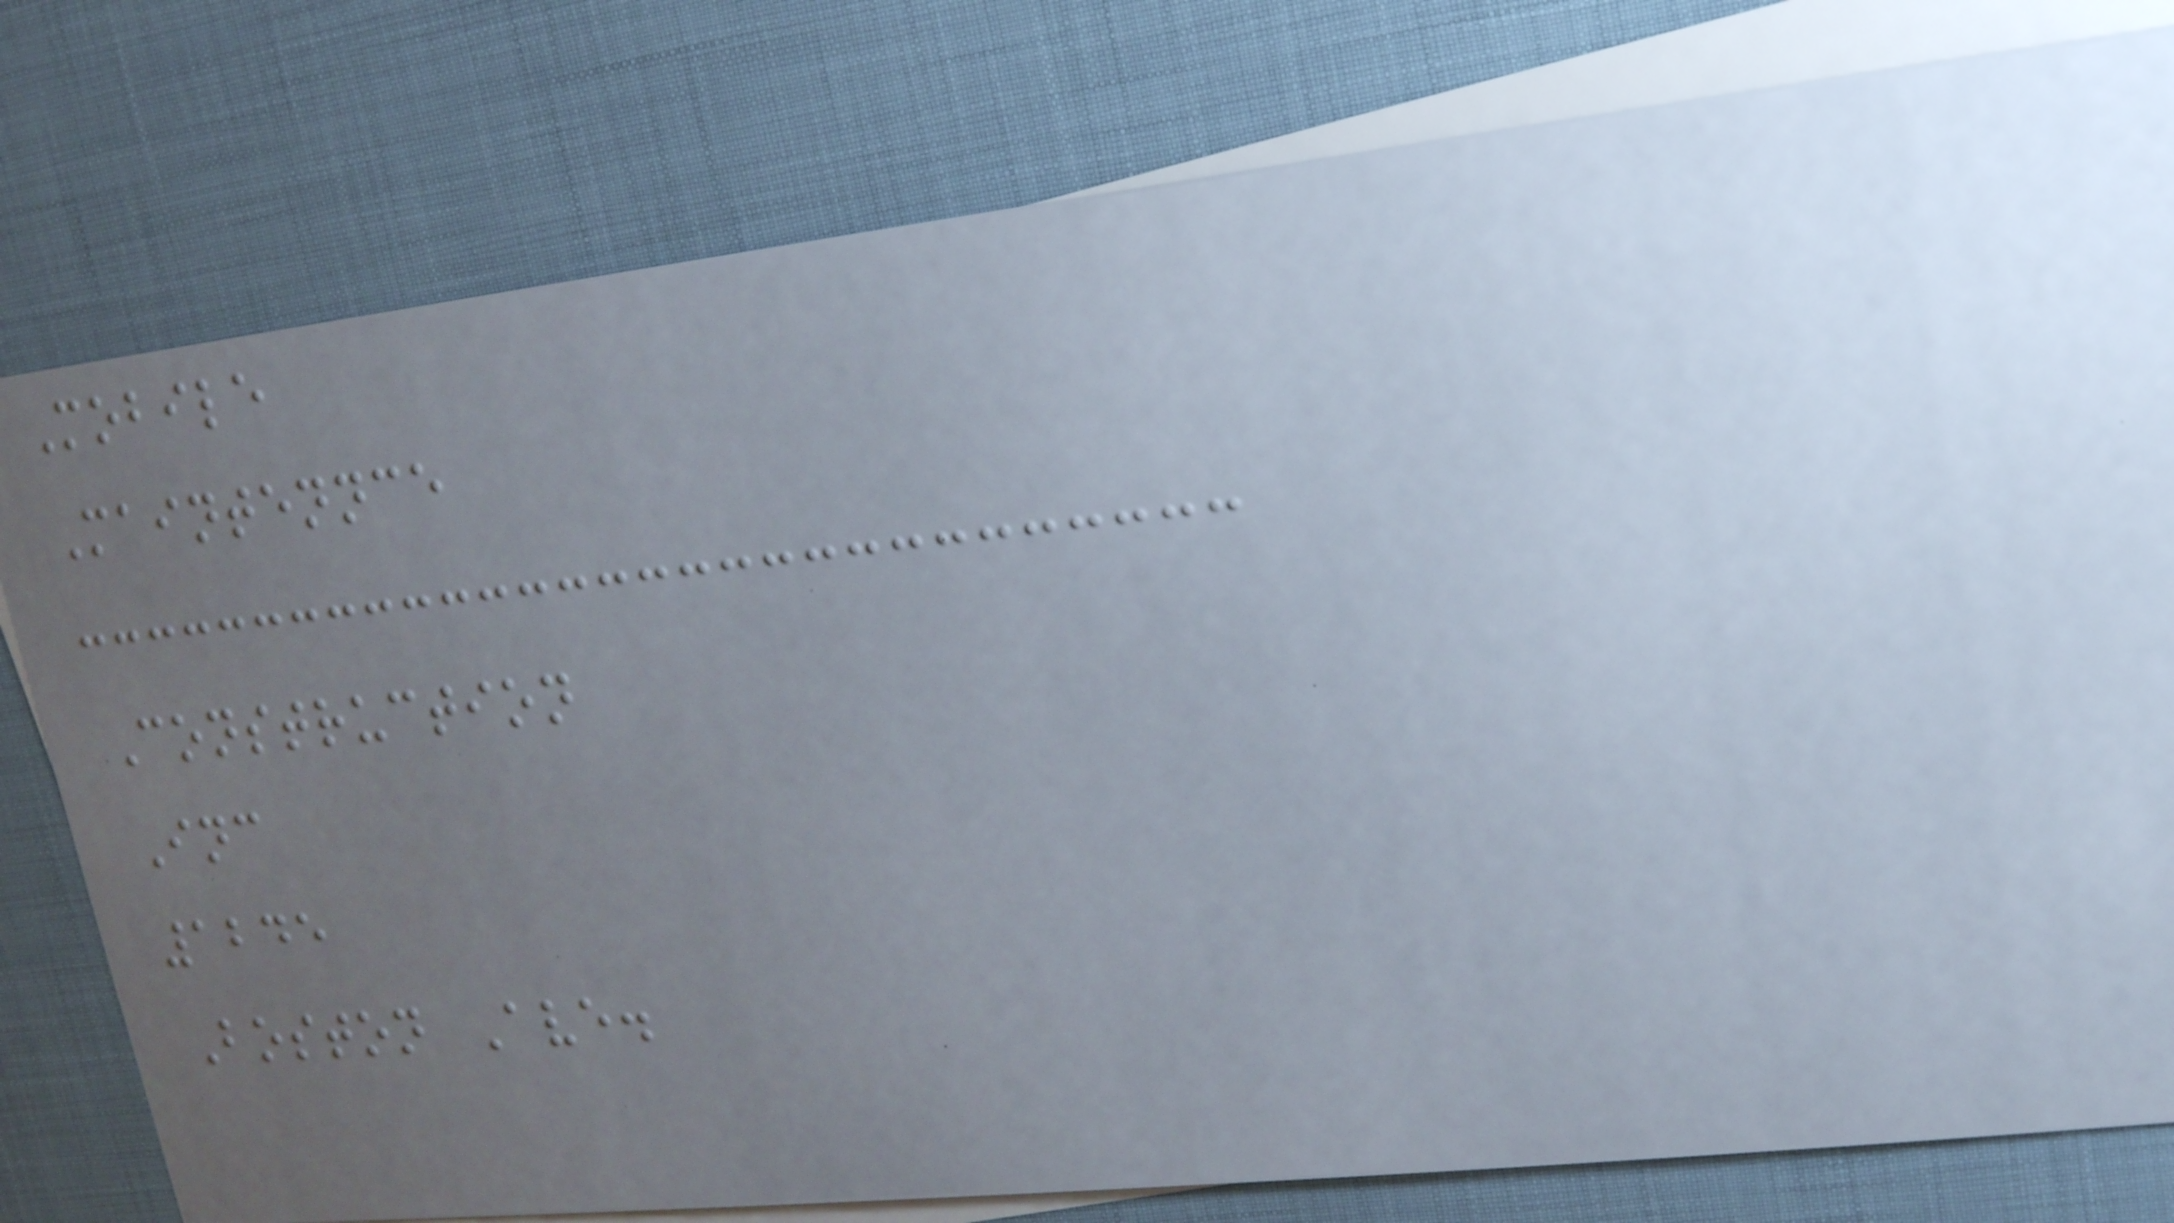Mobile
Maintennce
Construction
Inc
1245
Boston Ave.
